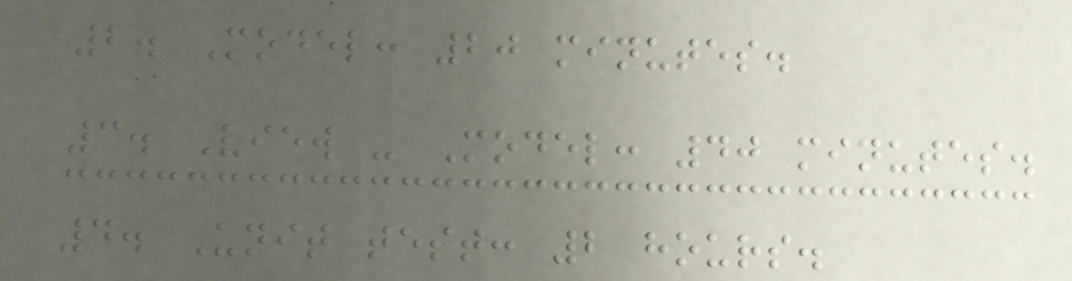2. Model: 20 minutes.
3. View - Model: 40 minutes.
4. Unit test: 2 hours.
